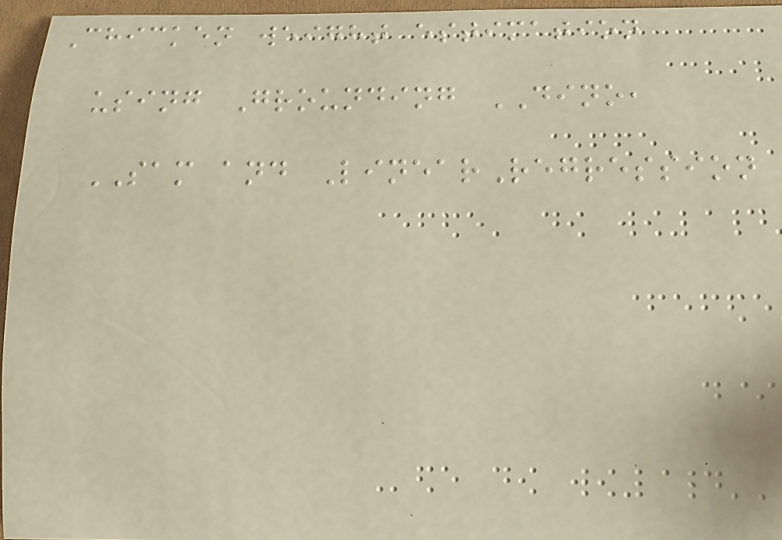Chicken weight estimation
using Grounding DINO,
SAM and LinearRegression
